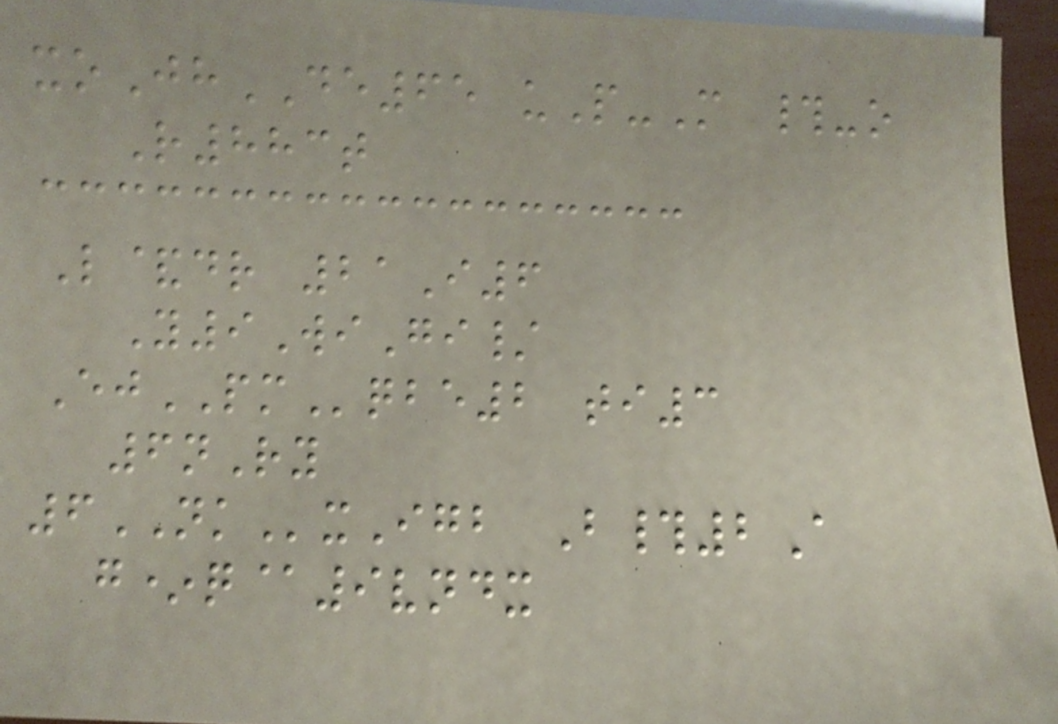xoJhDE65 uP-M #-o
R883t
L&dr 21I6
Y9WiGi/
EjPMqbe2 ti3
6nRy
6NKxIgb B#2A
g*q@9vndx
